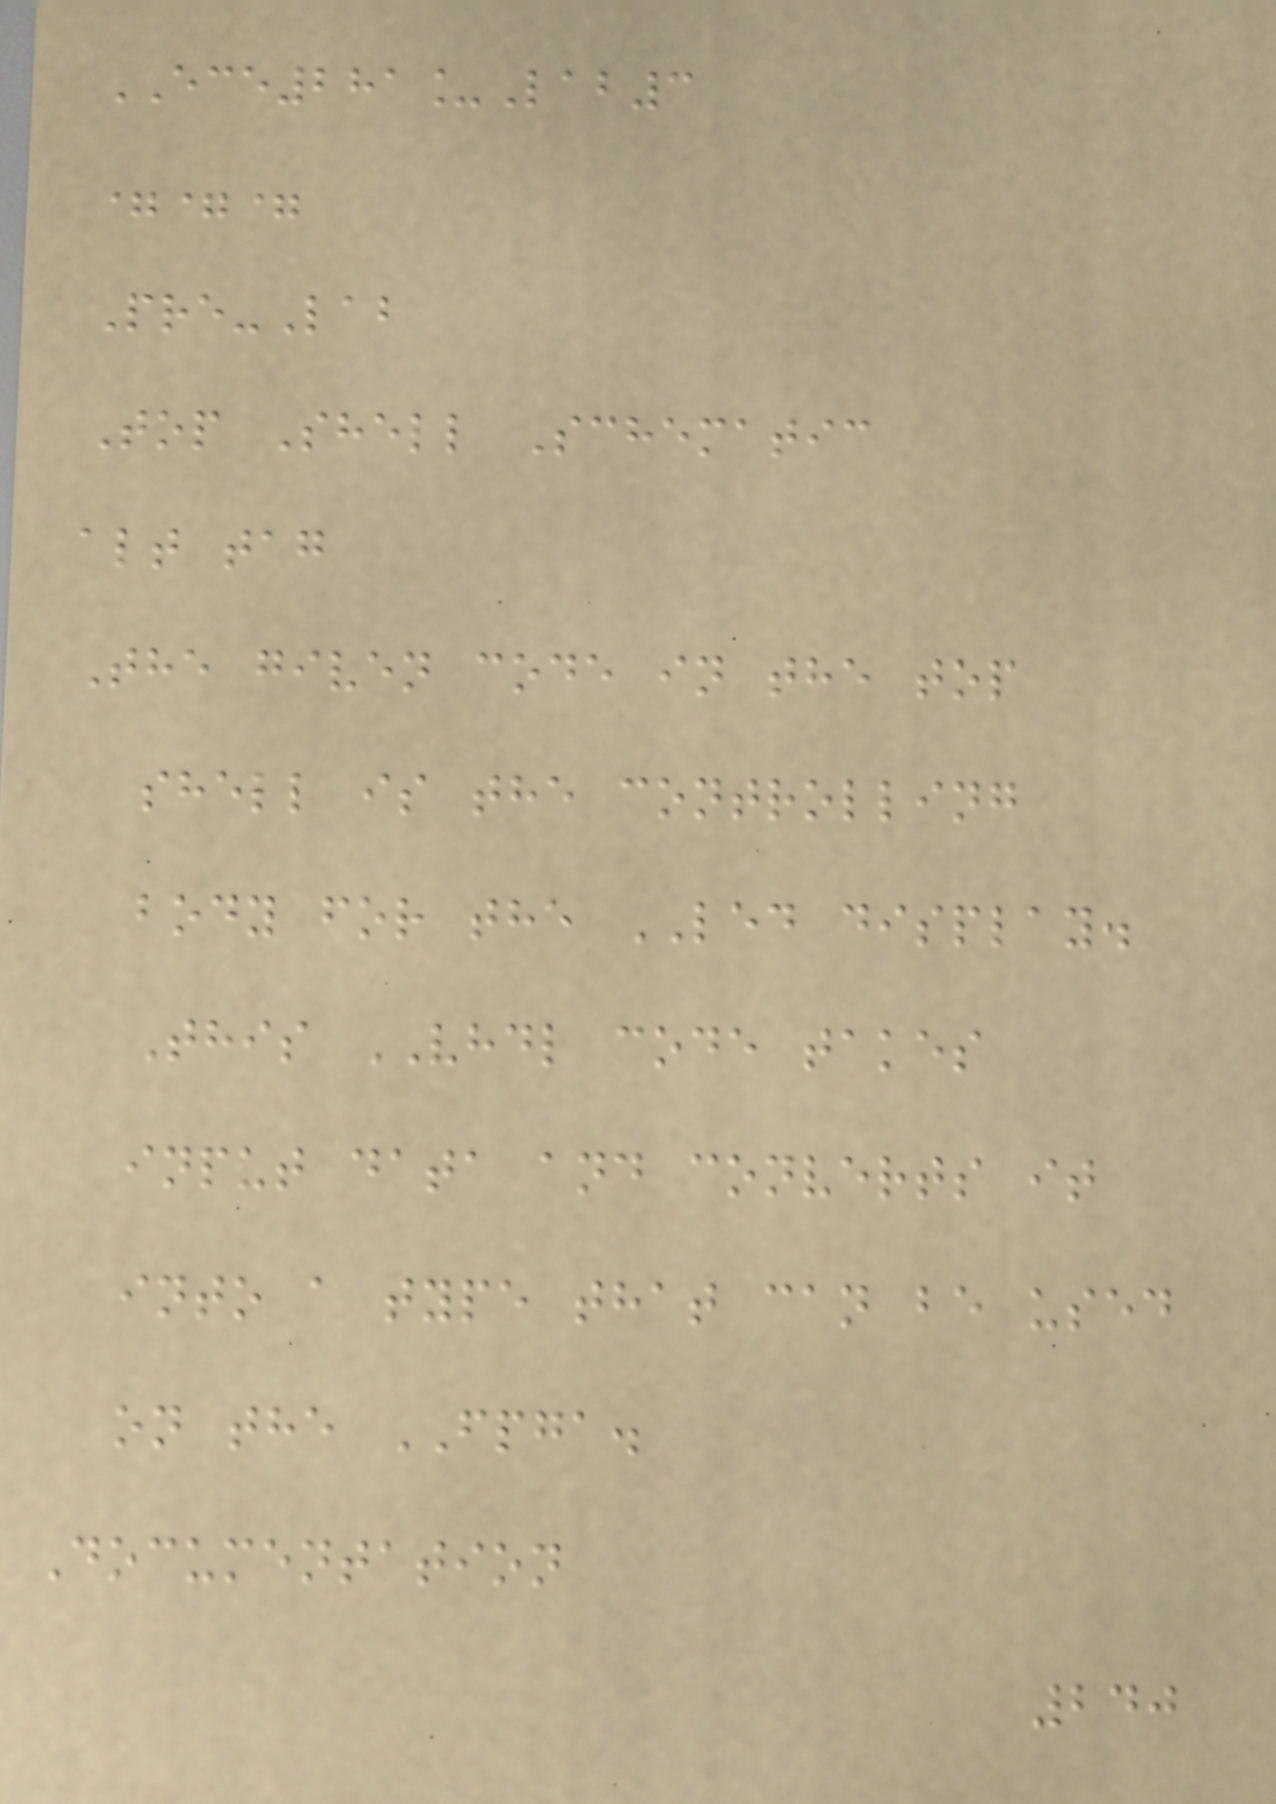ECE281_Lab3
===
Pre-Lab
Top Shell Schematic
alt tag
The given code in the top
shell is the controlling
body for the LED display.
This VHDL code takes
input data and converts it
into a type that can be used
on the FPGA.
Documentation
240
